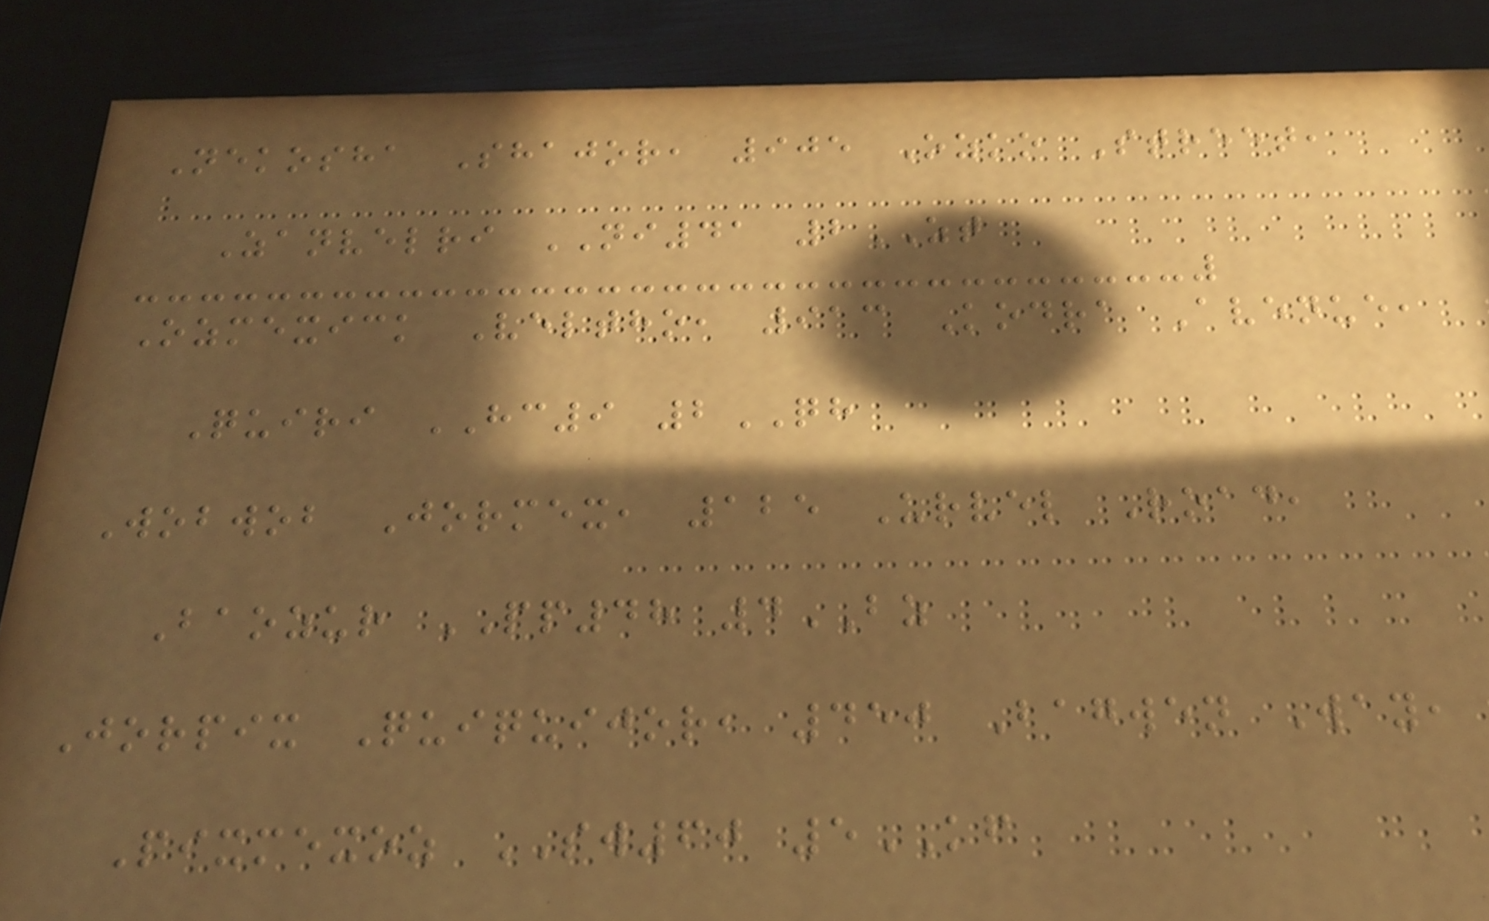Nekosha Shajor, 905 Ozko Street,
Zanvelri NI41 2ZT
Ozmexick Veltho, 913 Kodra Avenue,
Quiri HC9 2QH
Wobwob Jormex, 125 Urvel Road,
Baozur PP48 4BZ
Jorpix Quiquijor, 450 Bagwen Way,
Pixmexoz SW60 5KF
